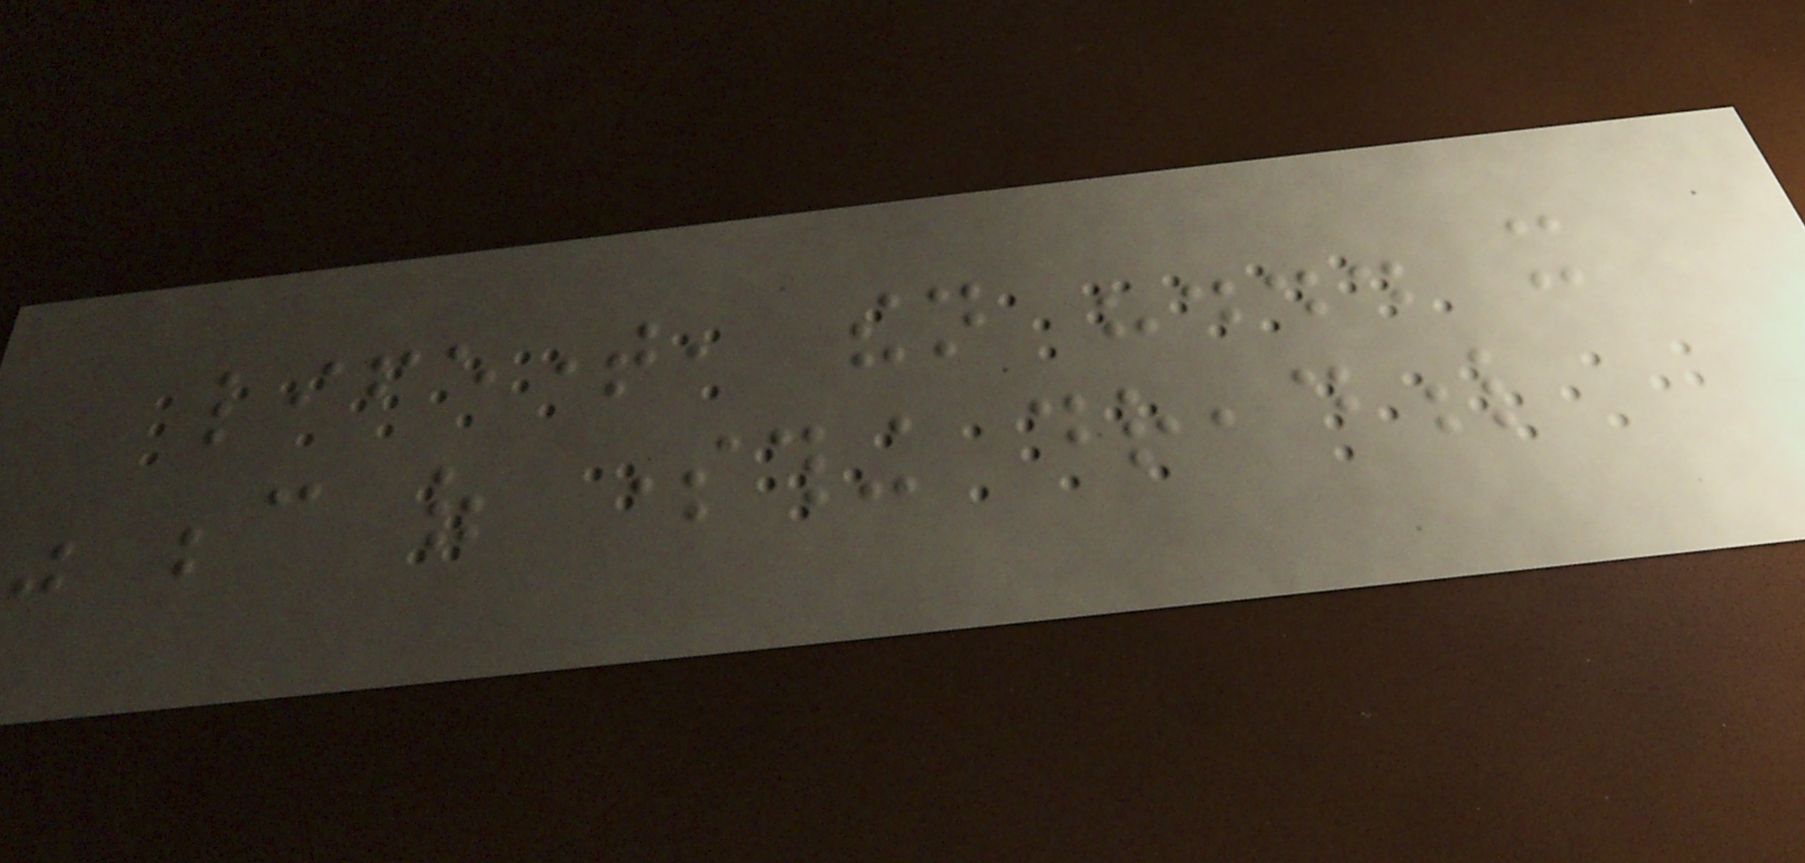lifetime, then "... it
was because of something dreadful
